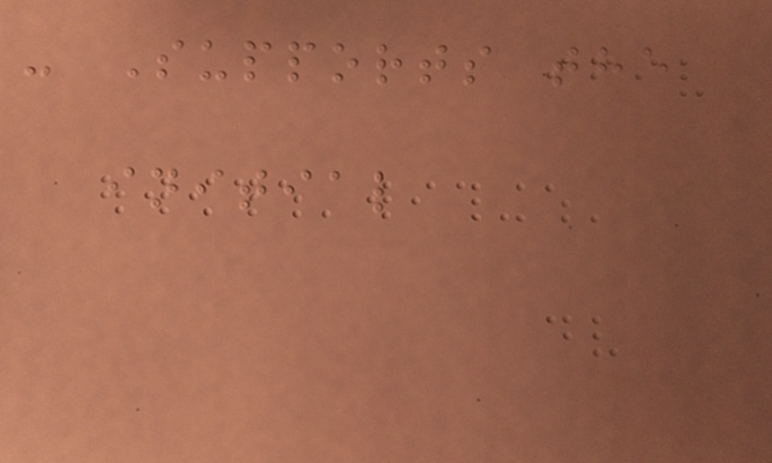- Supports the
initial
